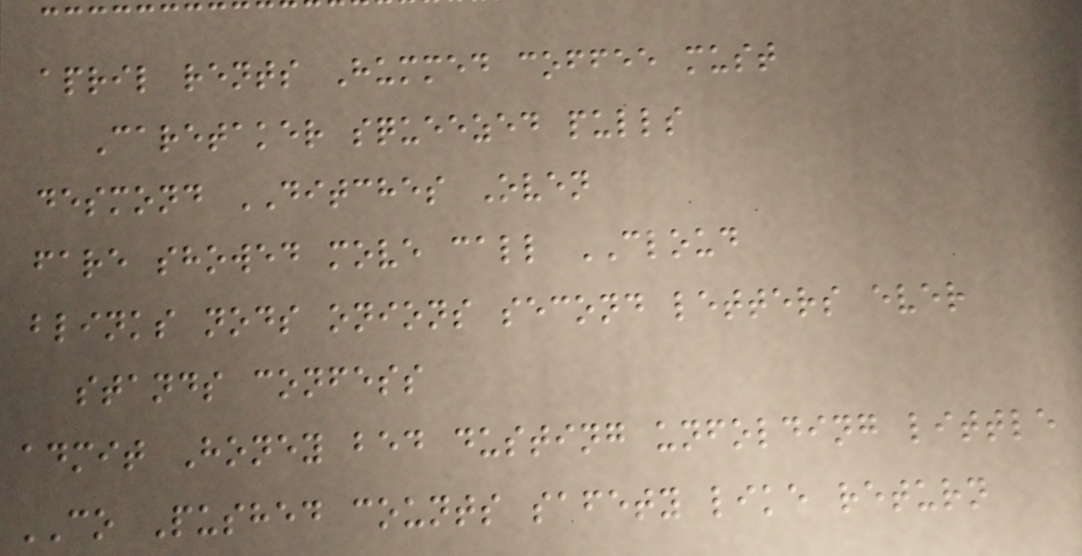april rents Hummed coffee must
Caretaker squeezed pulls
desmond DITCHES Oven
fare showed move call CLOUD
blinks nods onions second letters ever
stands confess
admit Honey bed dusting unfolding little
CO Pushed counts safety like return
